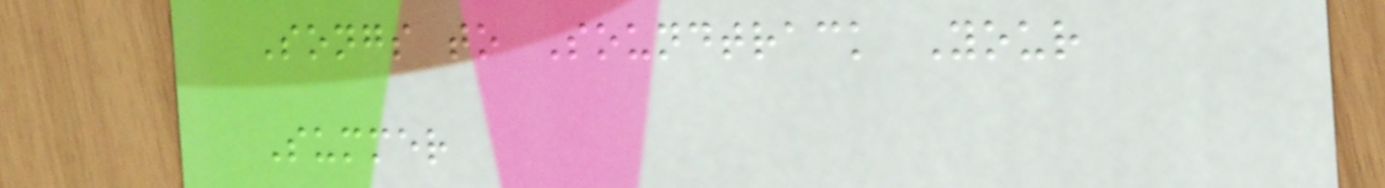Songs to Soundtrack Your
Summer
